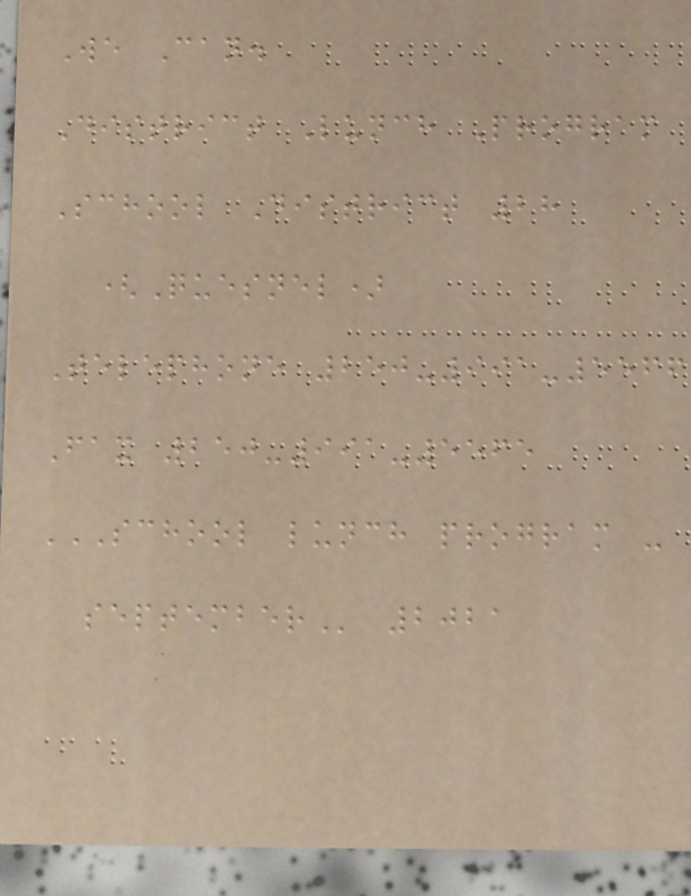We Can.
District Lunch Program
School District 28
(Quesnel)
Telephone 250-991-5566
Fax 250-991-5565
SCHOOL LUNCH PROGRAM -
SEPTEMBER 2021
